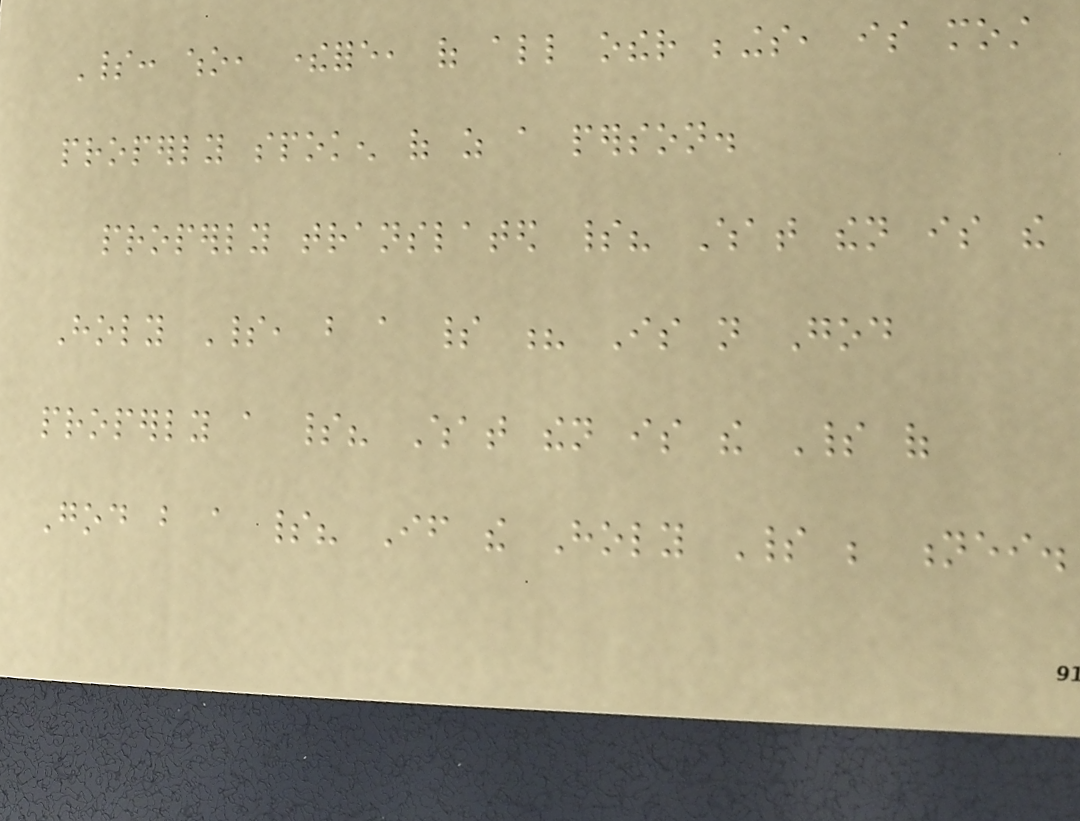Spirit: who, therefore, of all other beings, is most
properly spoken of as a person.
properly translated spirit? What then is the
Holy Spirit, but a spirit ? Is not God
properly a spirit? What then is the Spirit of
God but a spirit? If the Holy Spirit be nei.
